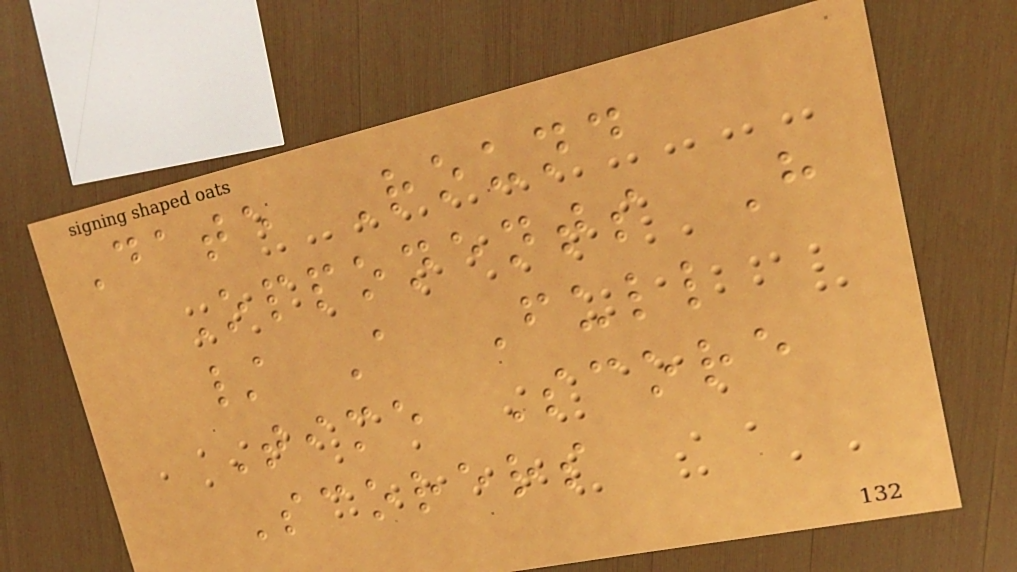Date Round
Opponents H
/ A Full
Time Score
Scorers
